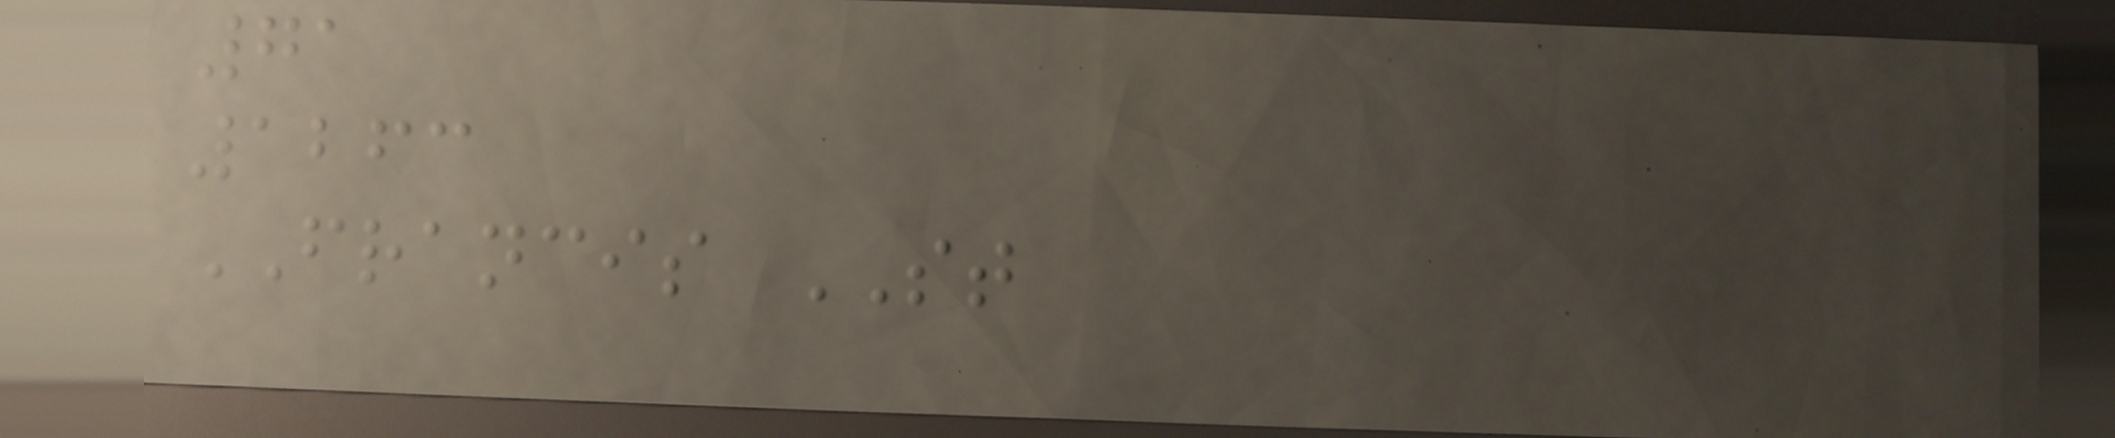71
1263
FRANCIS ST
